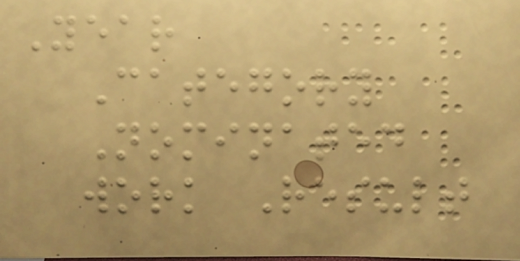Year
Category
Nominated
work Result
